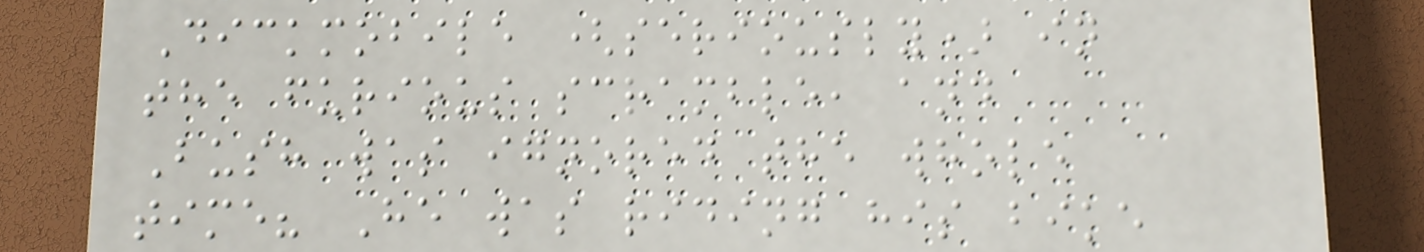Dickmobile (seriously) in
the furious scramble, and
Bush was ignored the whole
time? He was riding his bike
